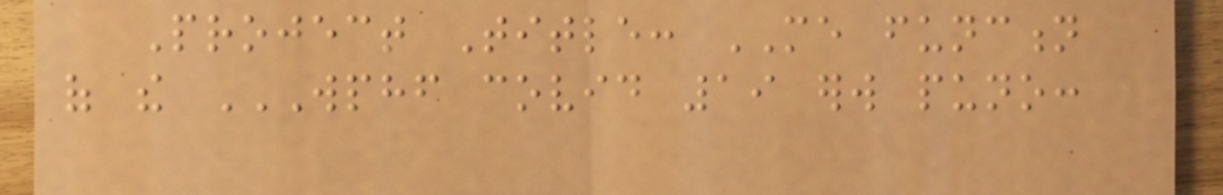Project Title: ME function
of the WPHF COVID 19 ERW PUNO:
